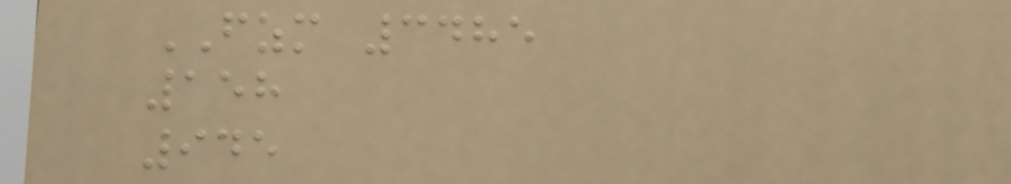FZM 3485
158
945
